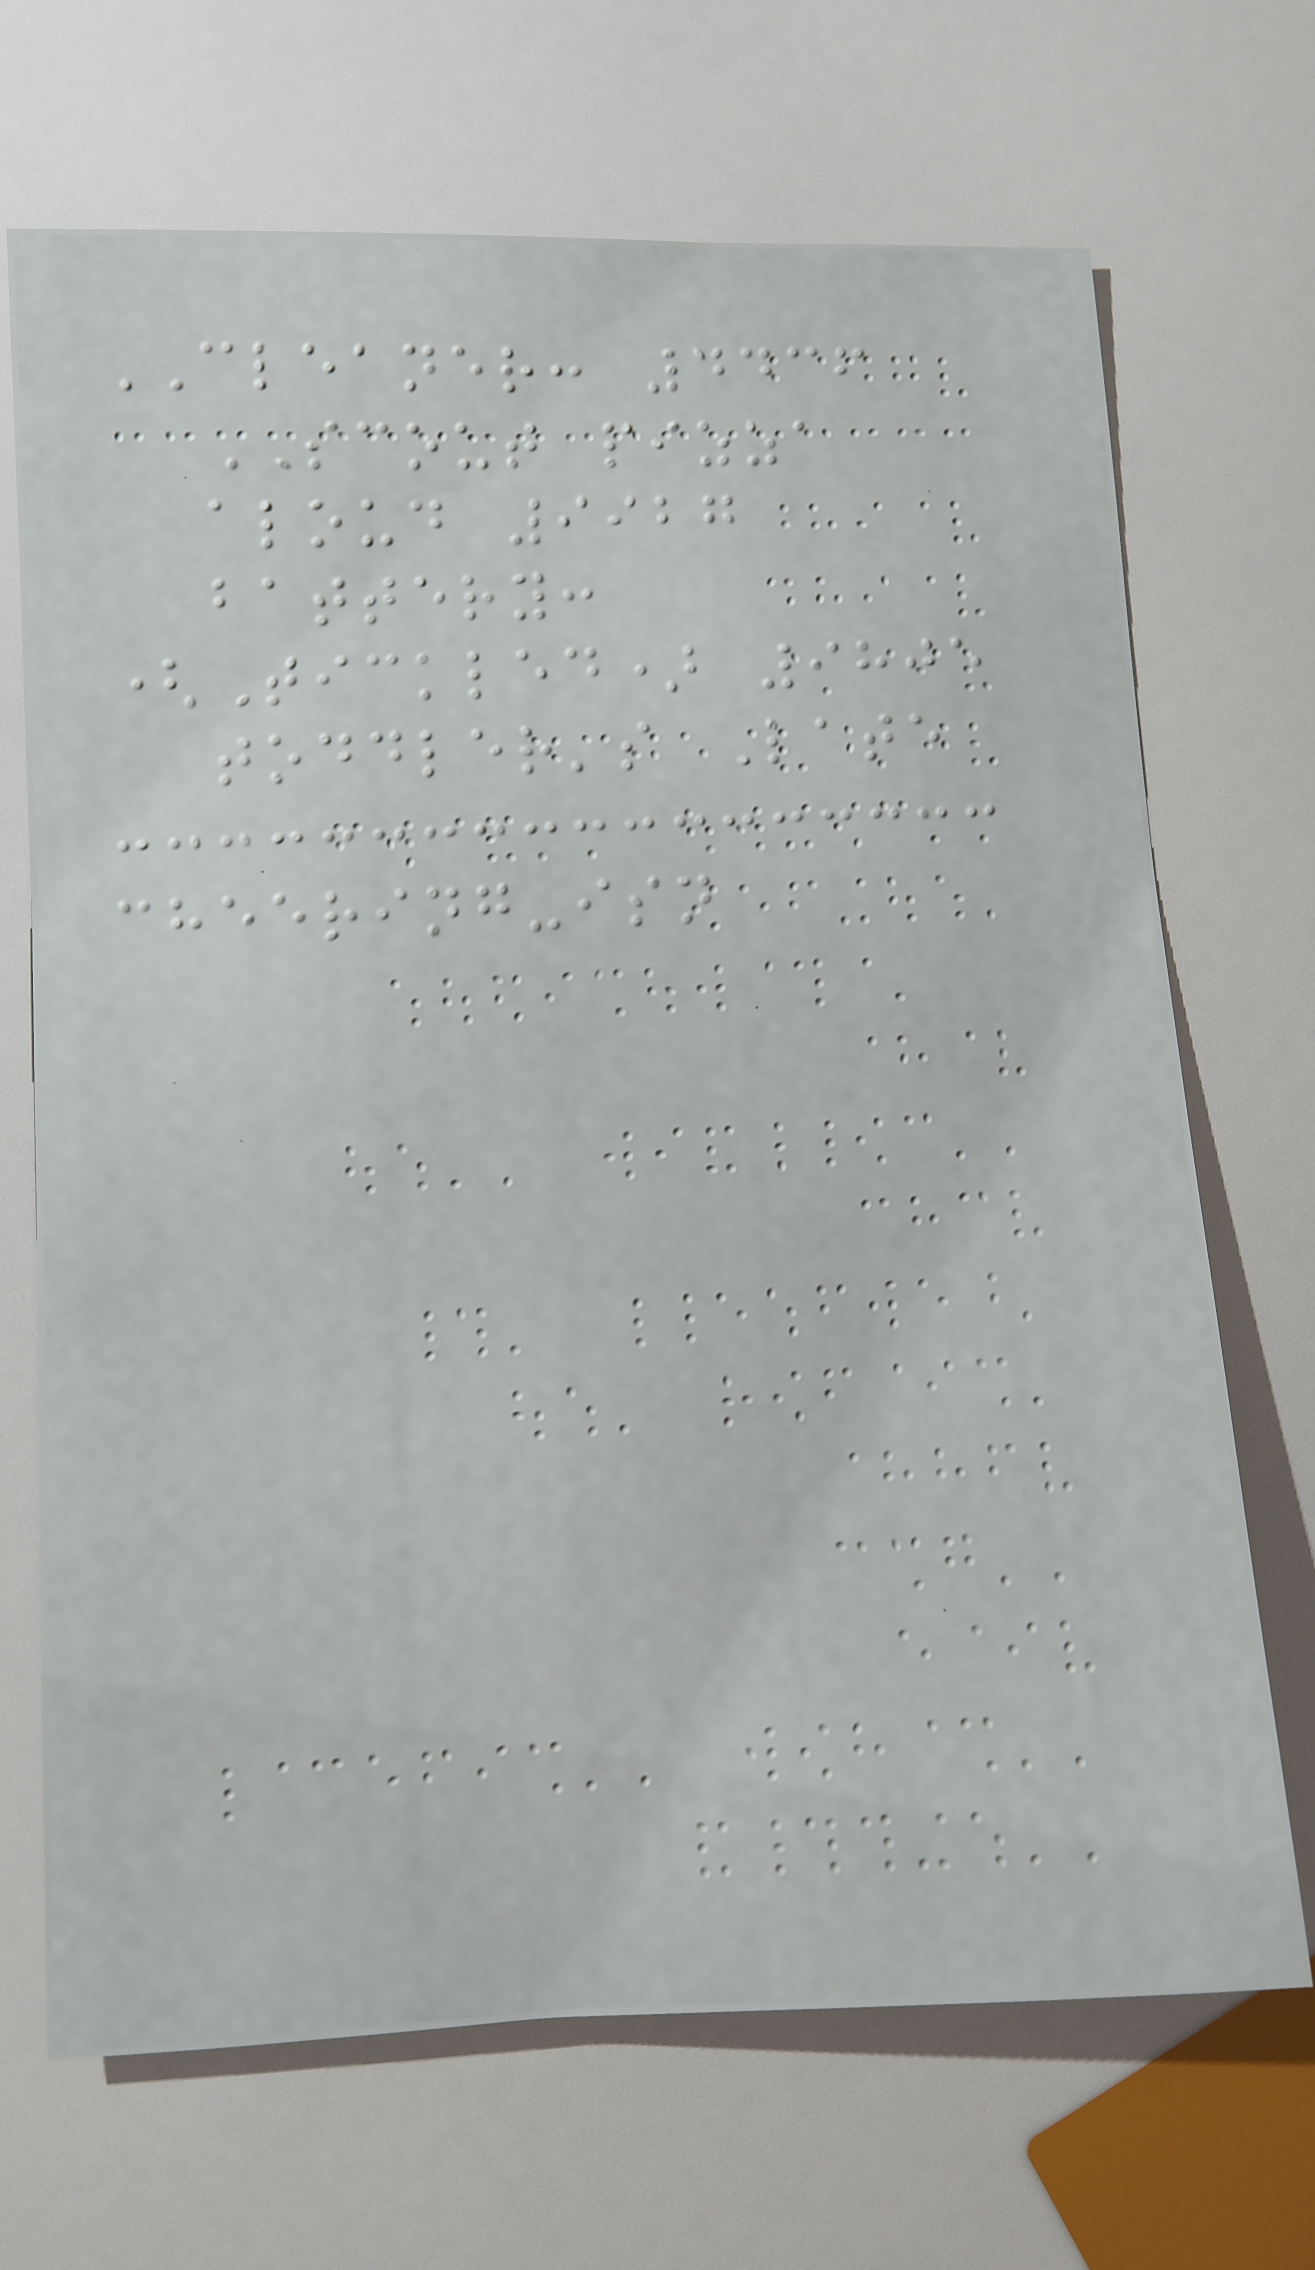CLEANER: 4436
SCOUT pizza
aloud 9927
battery:
(Tickled) 9805
toddler's Late
cheering-isn
